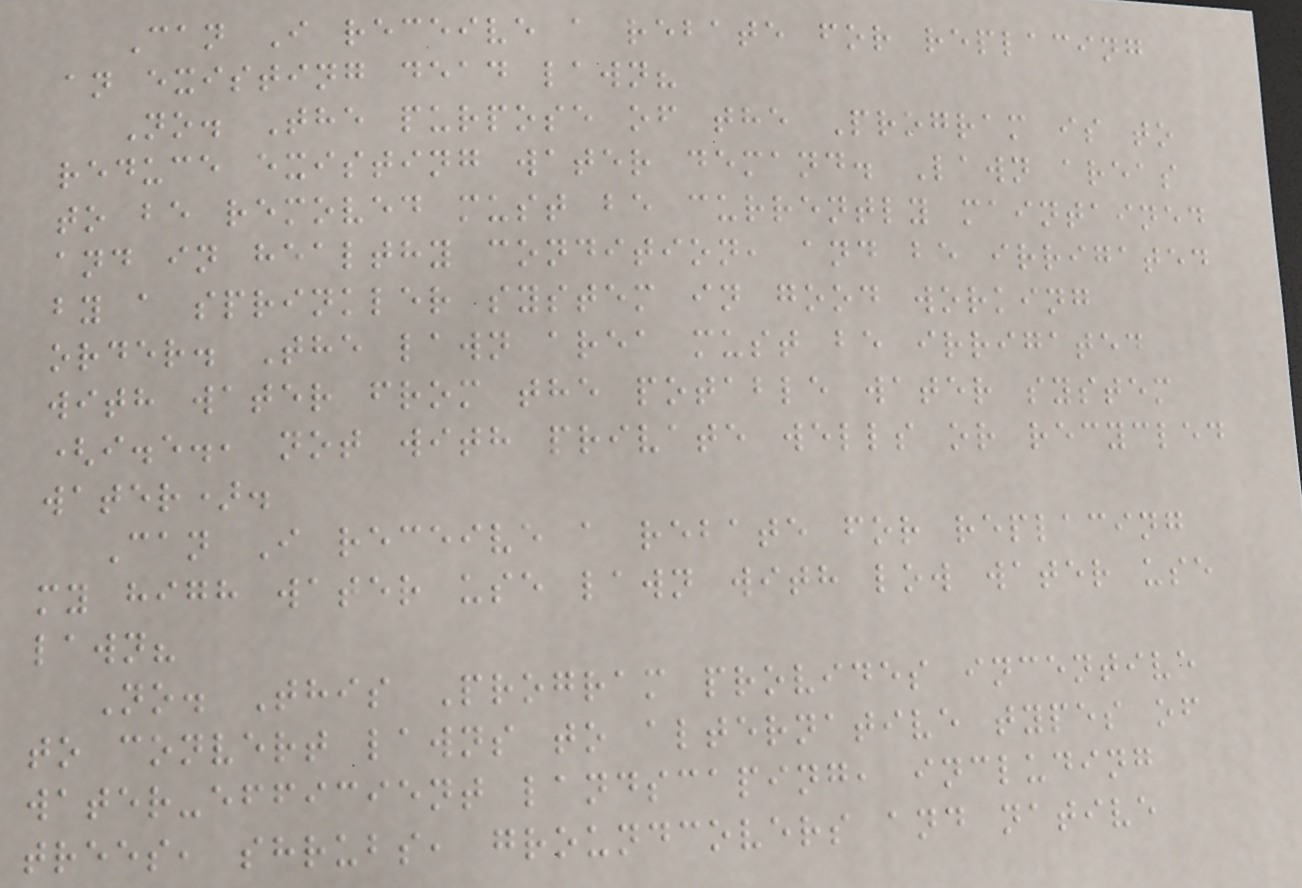Can I receive a rebate for replacing
an existing dead lawn?
No. The purpose of the Program is to
reduce existing water demand. Lawn areas
to be removed must be currently maintained
and in healthy condition, and be irrigated
by a sprinkler system in good working
order. The lawn area must be irrigated
with water from the potable water system
(i.e., not with private wells or recycled
water).
Can I receive a rebate for replacing
my high water use lawn with low water use
lawn?
No. This Program provides incentive
to convert lawns to alternative types of
water-efficient landscaping, including
trees, shrubs, groundcovers and native
